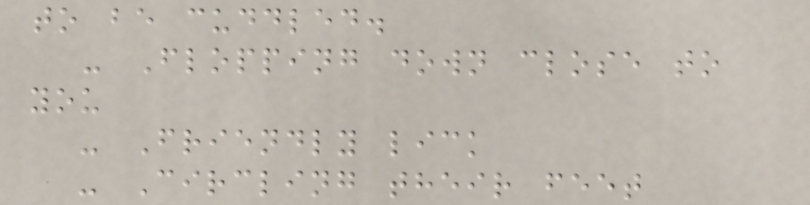to be cuddled.
- Flopping down close to
you
- Friendly lick
- Circling their feet
